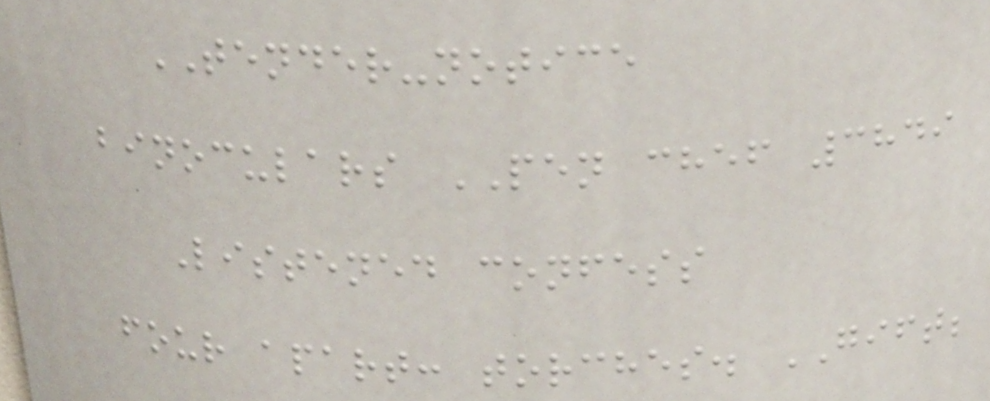TENDER-notice
binoculars PEN chef 3849
Listened confess
four apart: torches. GIFT;
